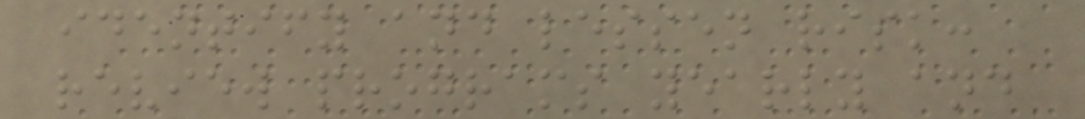identify and lessen risk:
review programs yearly and
